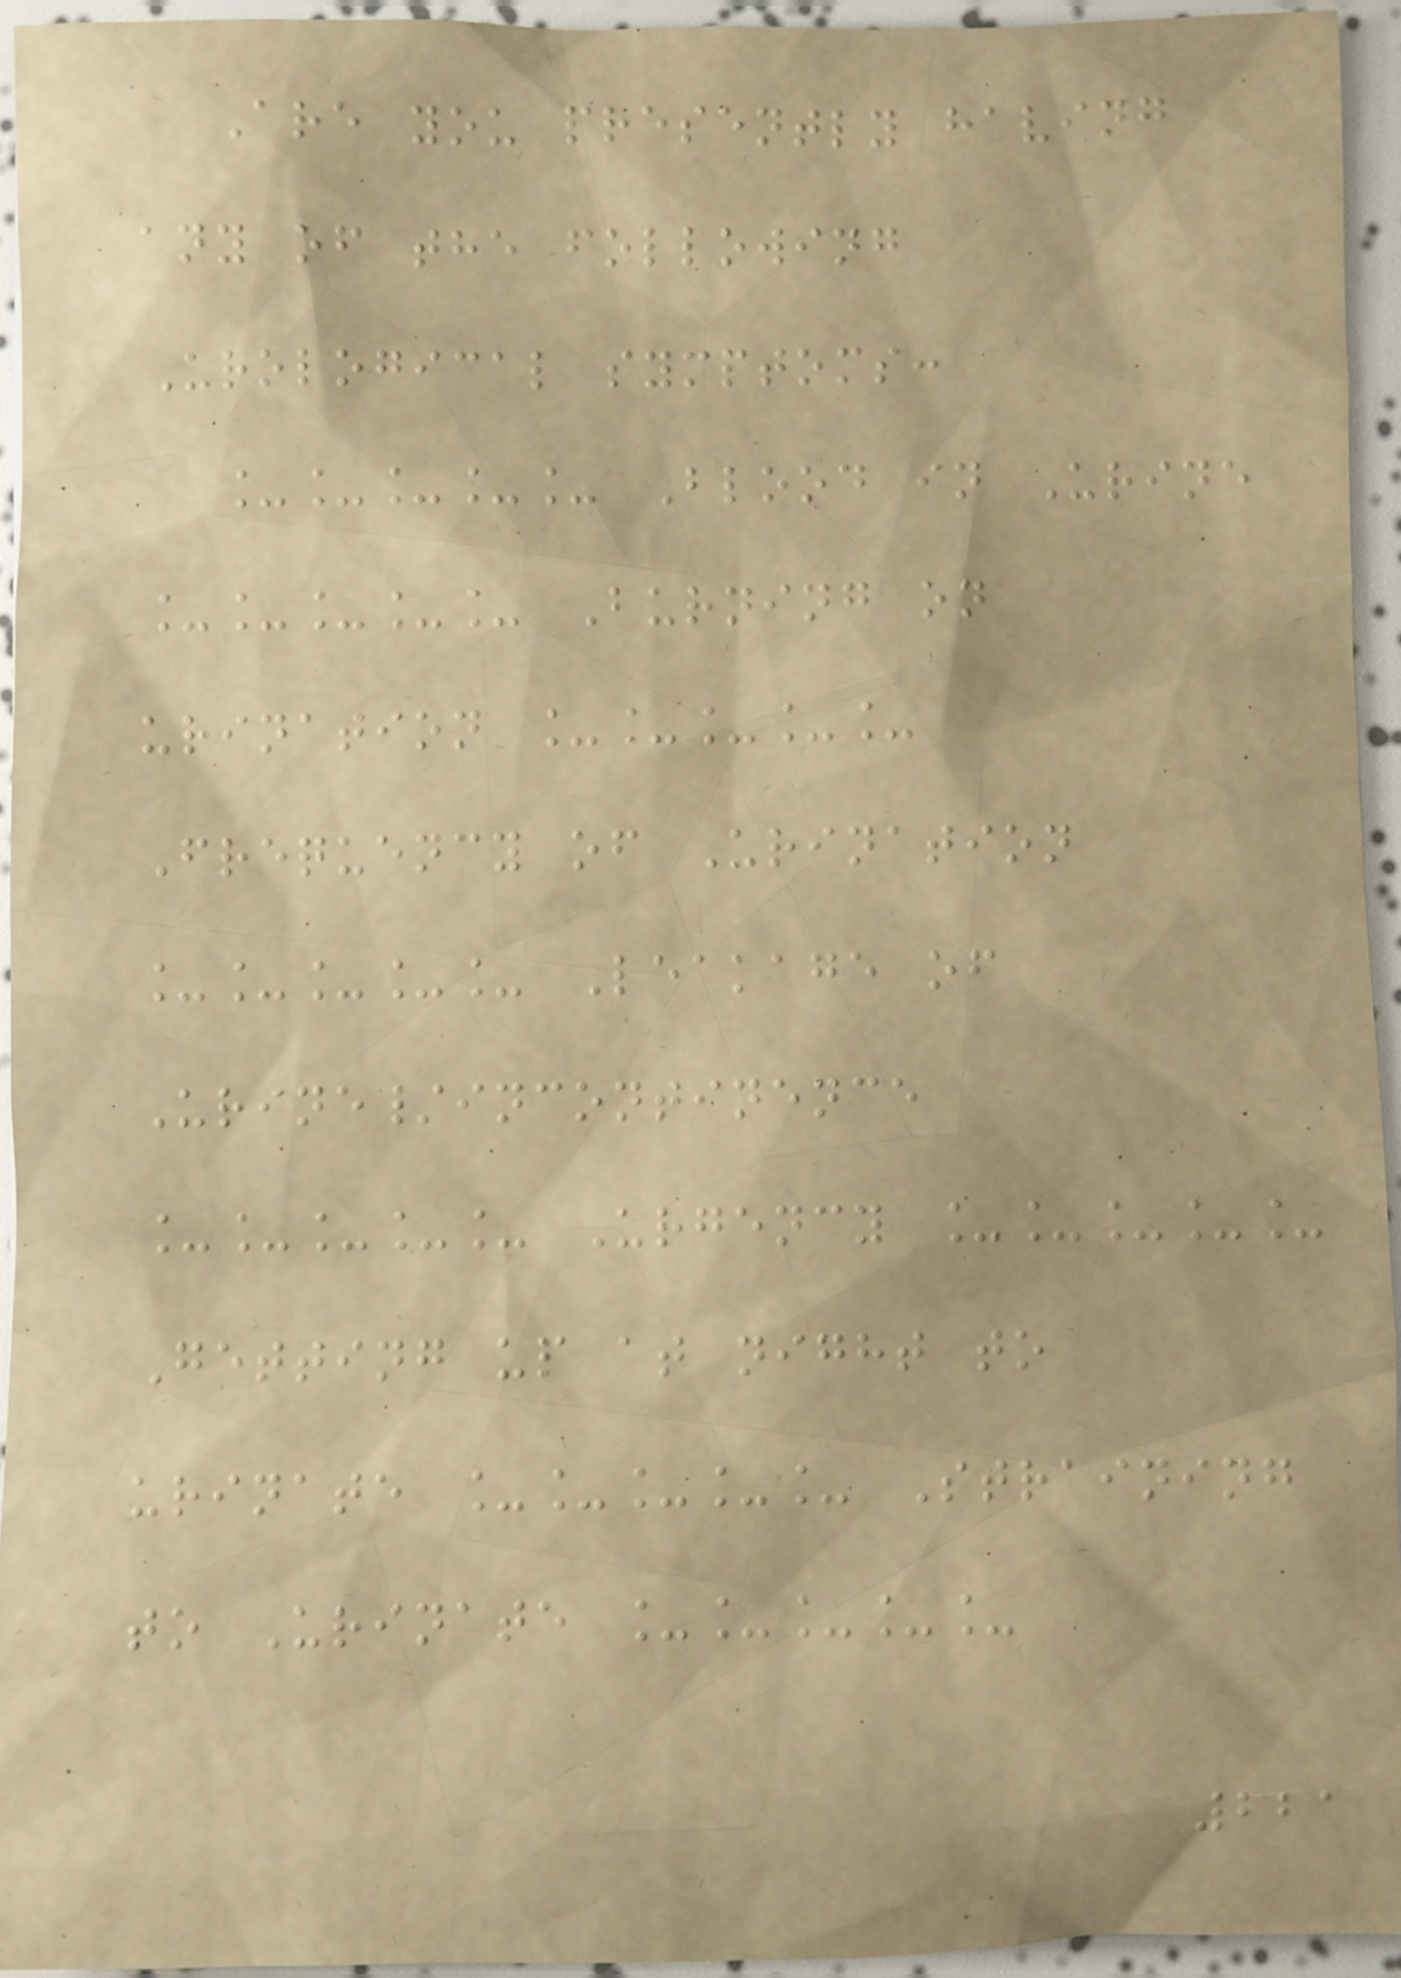Are you presently having
any of the following
Urological symptoms:
_____ Blood in Urine
_____ Burning on
urination _____
Frequency of Urination
_____ Leakage of
Urine/incontinence
_____ Urgency _____
Getting up at night to
urinate _____ Straining
to Urinate _____
221
